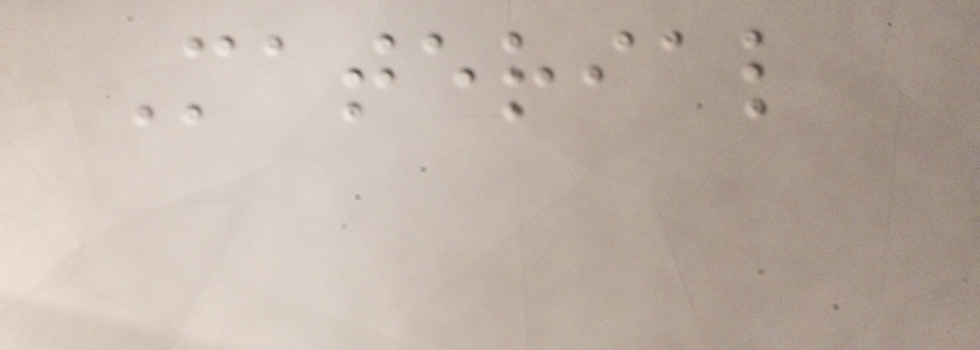Material
